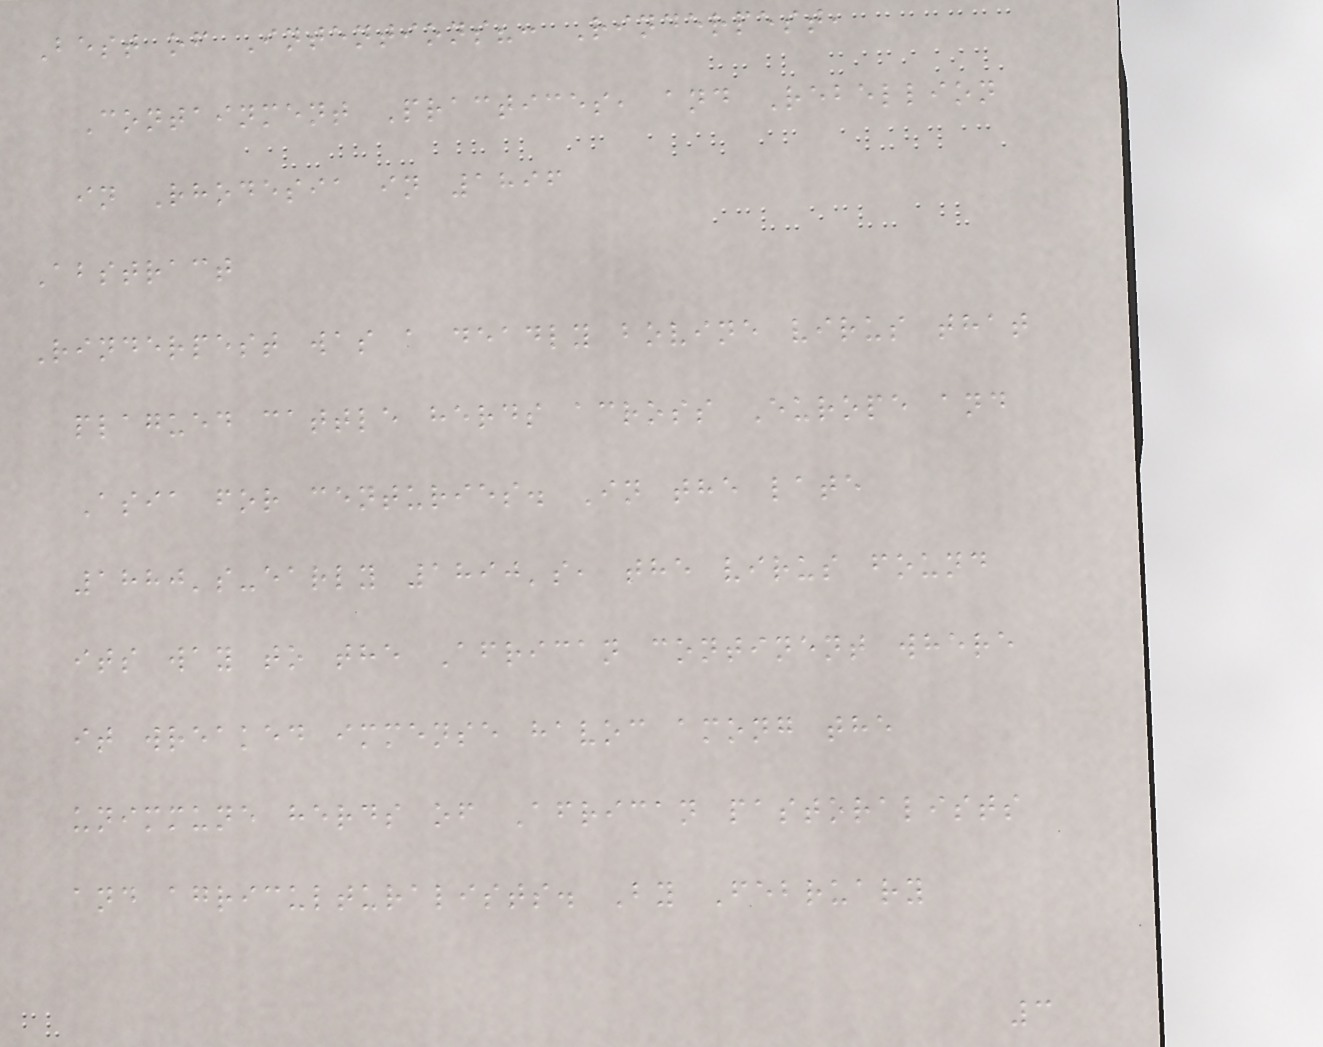Best of Intentions?: Rinderpest,
Containment Practices, and Rebellion
in Rhodesia in 1896
Abstract
Rinderpest was a deadly bovine virus that
plagued cattle herds across Europe and
Asia for centuries. In the late
1880's-early 1890's, the virus found
its way to the African continent where
it wreaked immense havoc among the
unimmune herds of African pastoralists
and agriculturalists. By February
3
